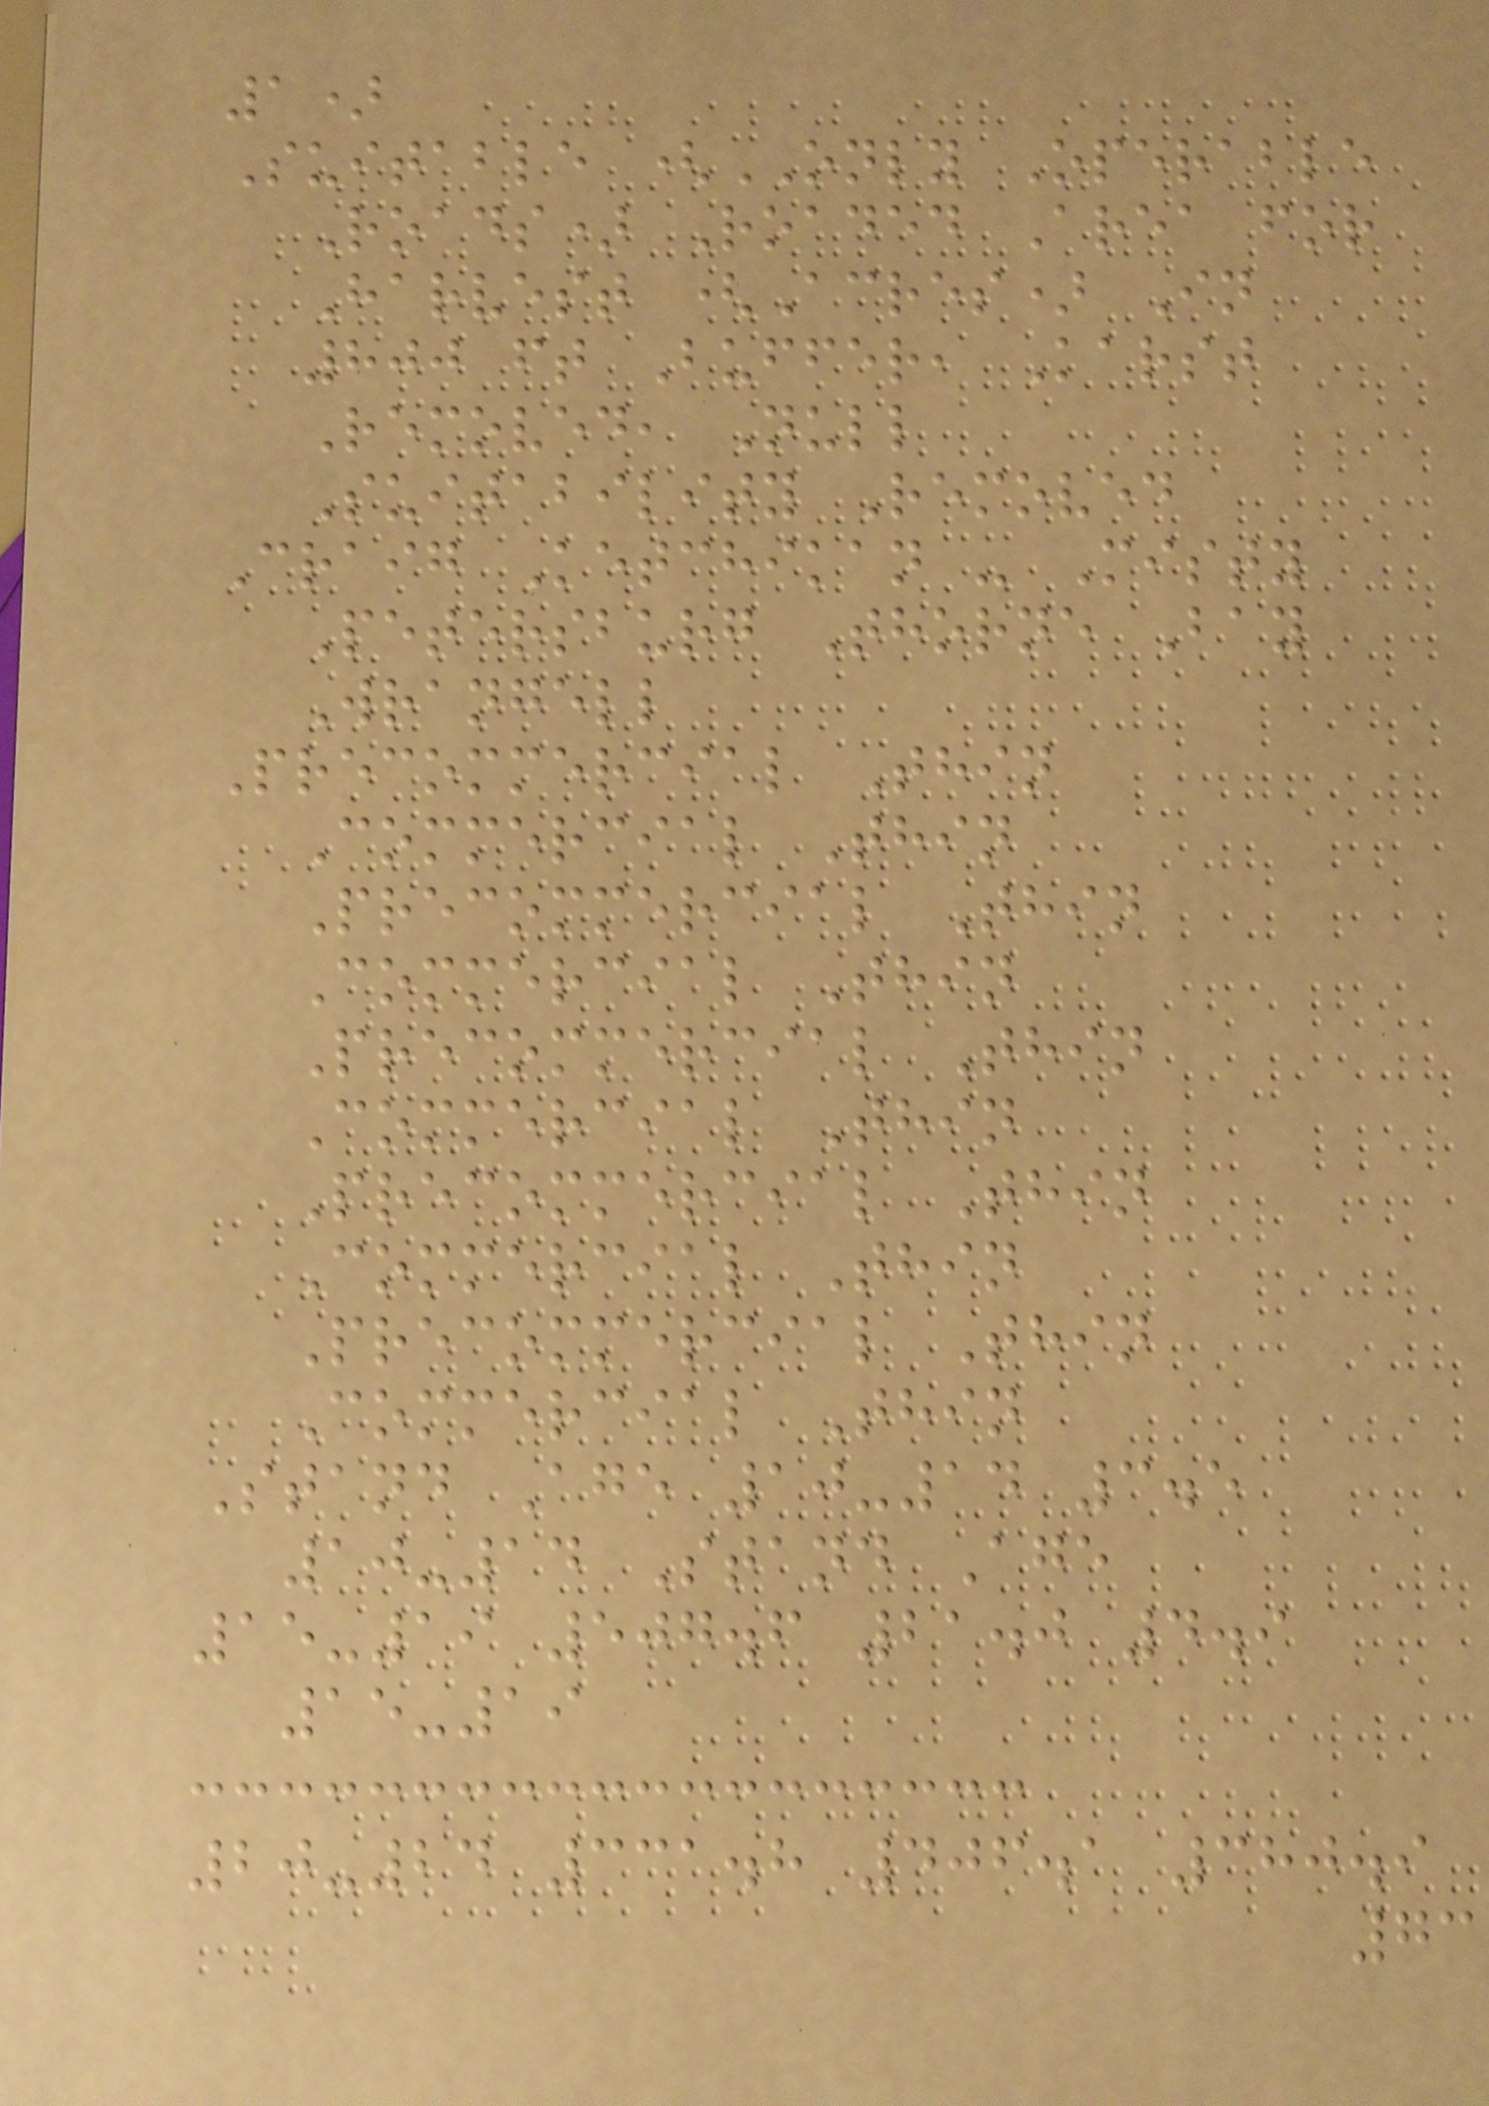1)
Suitable (ONLY Operable
Roads) Roaded Area for
Harvest (Acres) In
800 ft Buffer, Karst
Removed, Null
Suitability Removed
Craig Ketchikan - Misty
Petersburg Thorne Bay
Wrangell
Precommercial Thin
Commercial Thin
Precommercial Thin
Commercial Thin
Precommercial Thin
Commercial Thin
Precommercial Thin
Commercial Thin
Precommercial Thin
Commercial Thin
Stand Age 10-14 3.5
10-14 Stand Age
15-19 507.6 21.0 4.9
15-19
20-24 331.8 406.1 380.9
73
